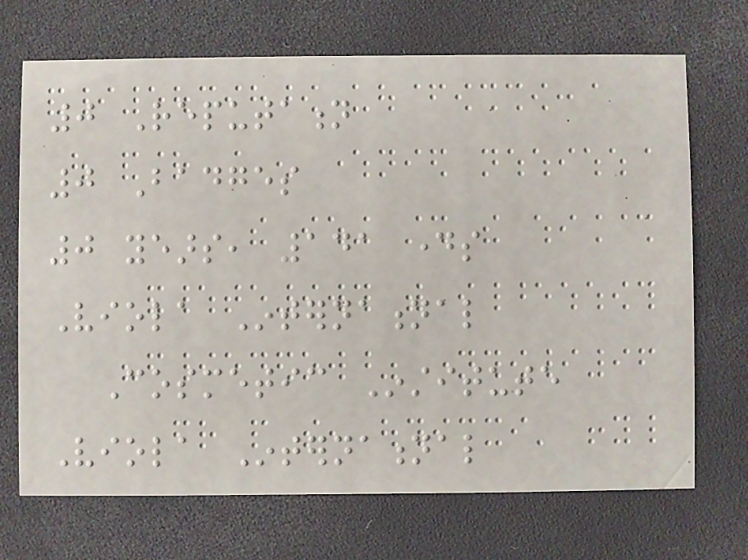0 Reputation
0 Badges
0 years, 141 days
Viola International
Cosmetic Institute
Viola International
